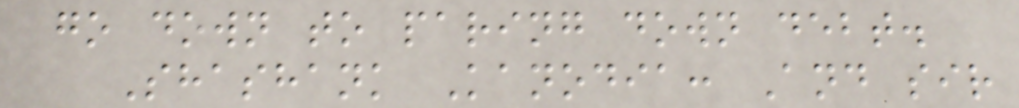go down to paring down debt.
Shashank Kanodia: And sir
